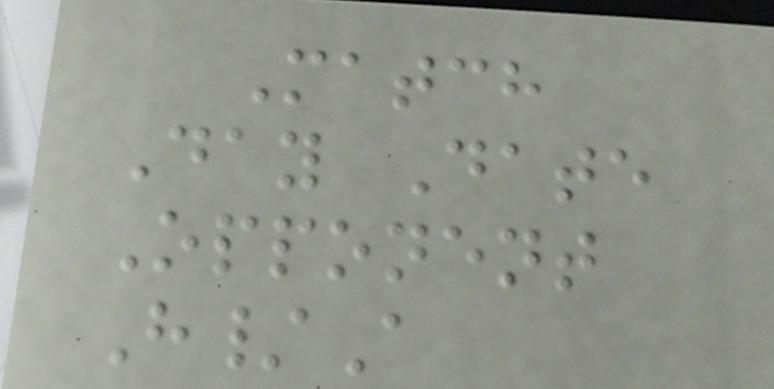Match
Day Date
Opponent
H/A
